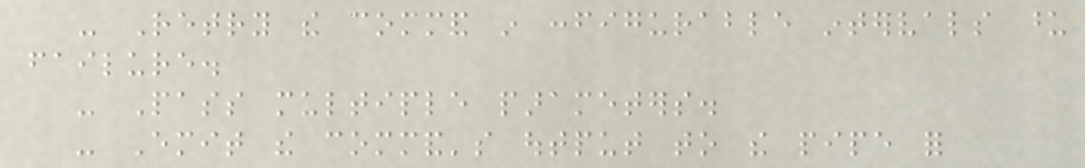- Retry the command in configurable intervals upon
failure.
- Pass multiple parameters.
- Emit the command's output to the pipe for
